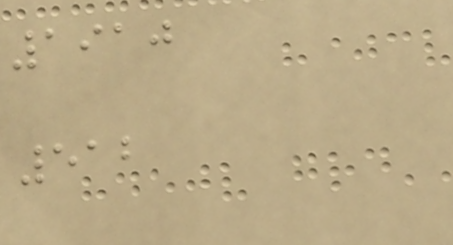1910
512
